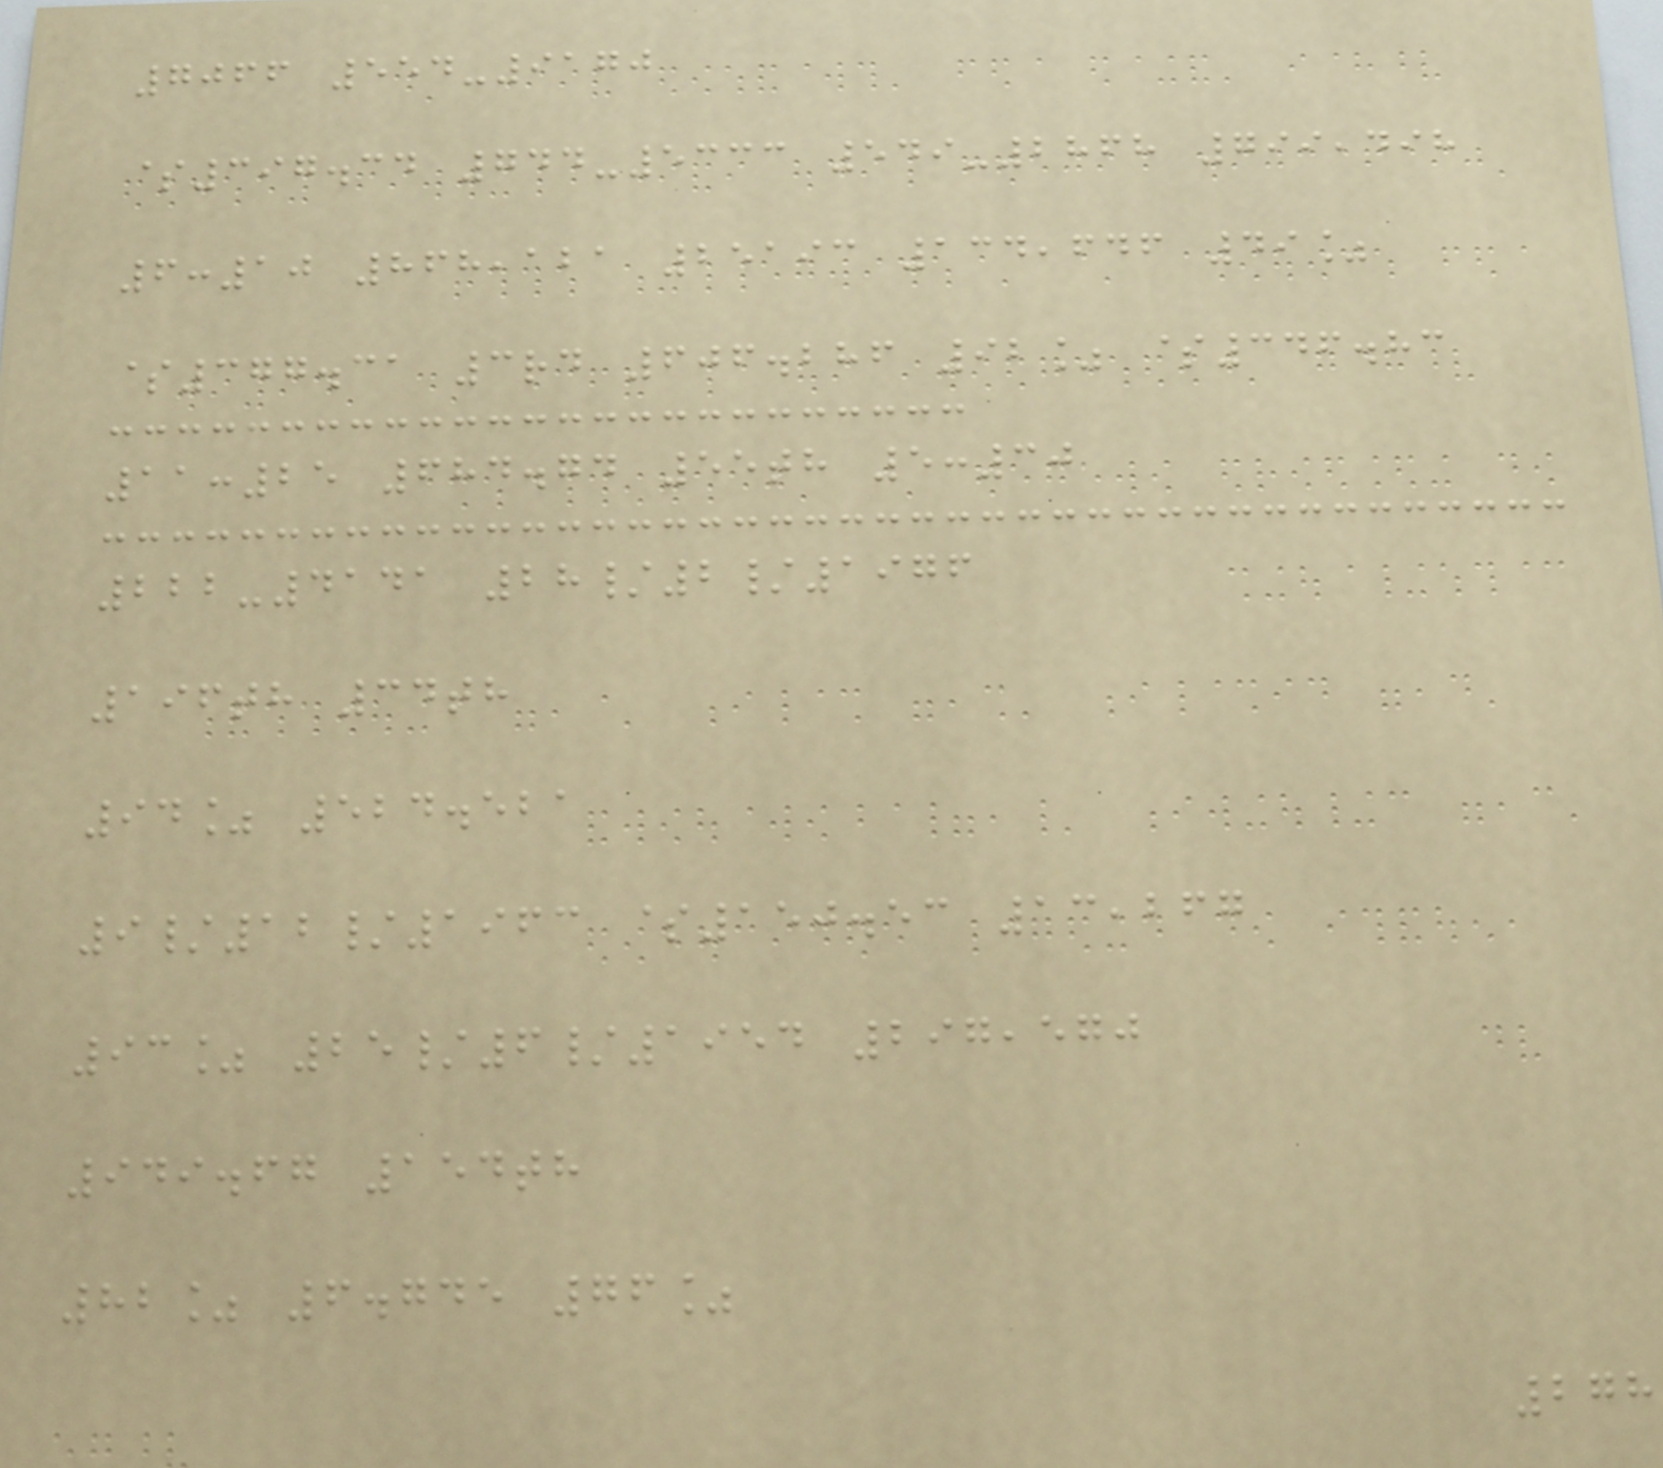7066 554-9170
$397.34 744-5333 549-2868 799,498
6:10 868,121 25193 134,646 49%
$377.31 3rd 606.286 92% $346.83
11:25 684.74 55th 5:30
222-4141 28/2/1976
196th 34th
94% 524.521
9/12/1963 $150.53 13,267
93% 25/6/1954 297,570
949.67 154th
82% 6.745 76%
278
